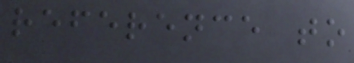reference to
